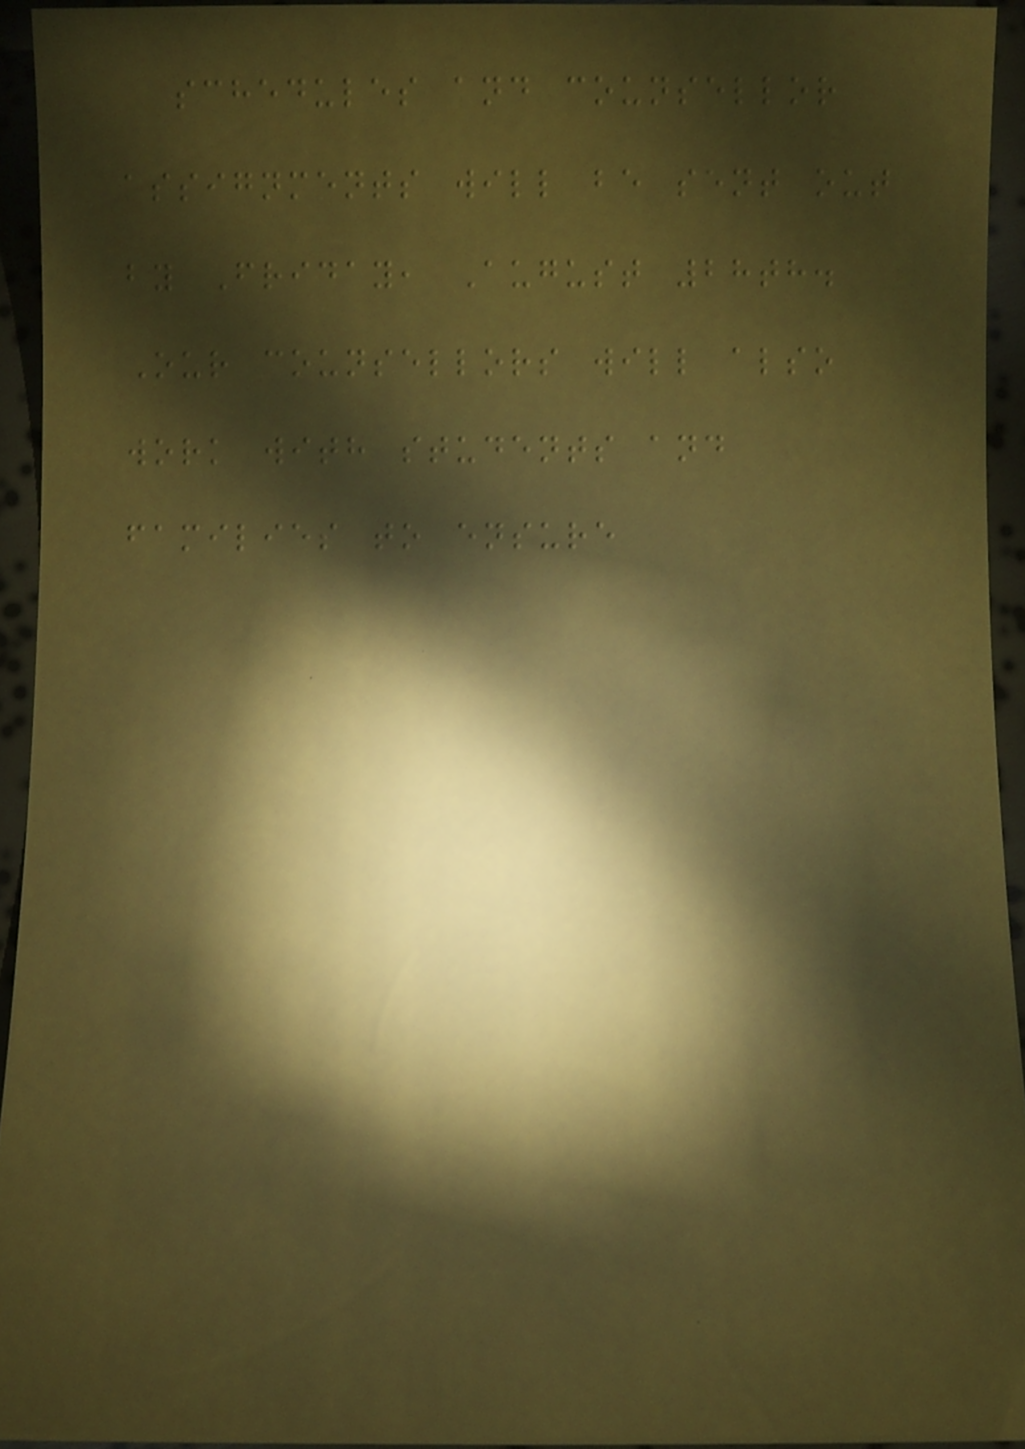schedules and counsellor
assignments will be sent out
by Friday, August 28th.
Our counsellors will also
work with students and
families to ensure
